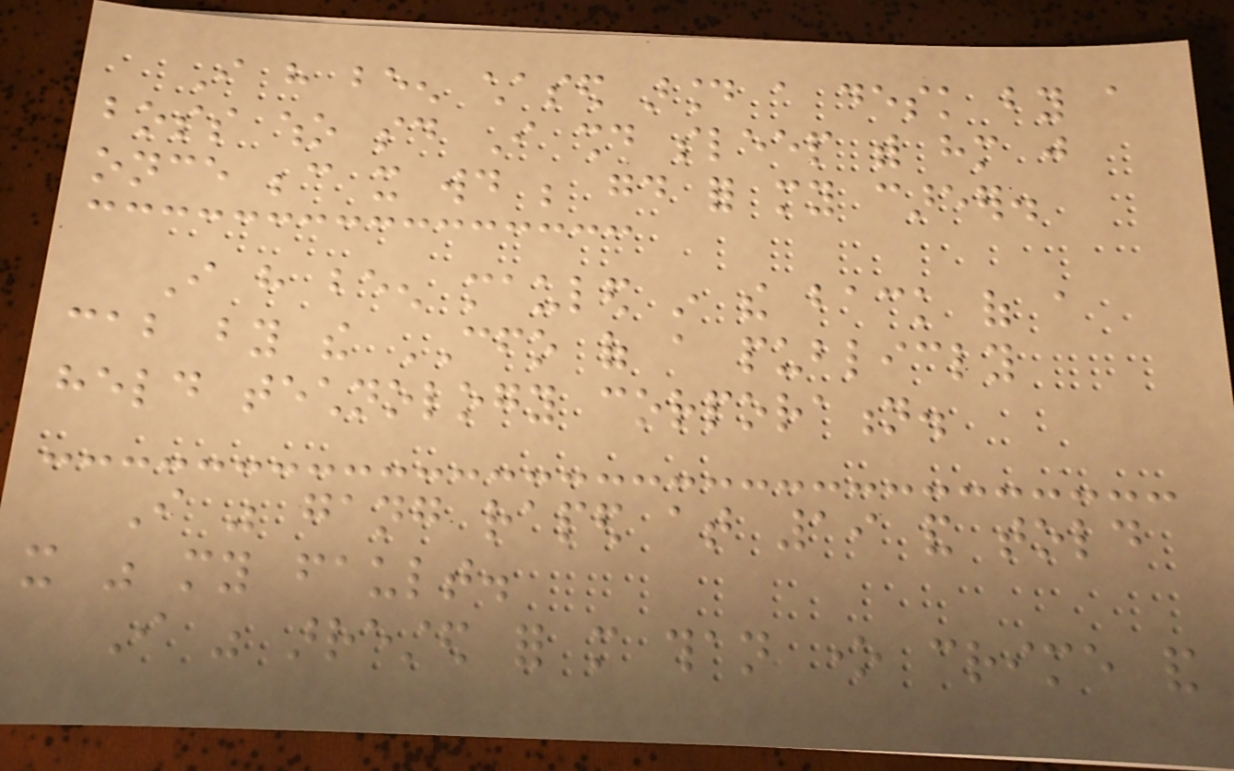I have been chased around a desk by a
boss who said I should sleep with him just
once because it would be good for my career.
I have been mauled in the back of a
cab by the CFO of a publicly
held technology corporation.
I was gang raped at 19 and told
it was my fault.
I was arrested for more than one crime and
